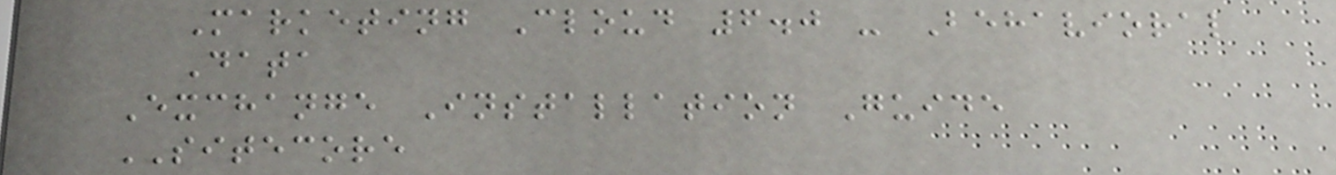Marketing Cloud 6.0 - Behavioral
Data
Exchange Installation Guide
SITECORE
